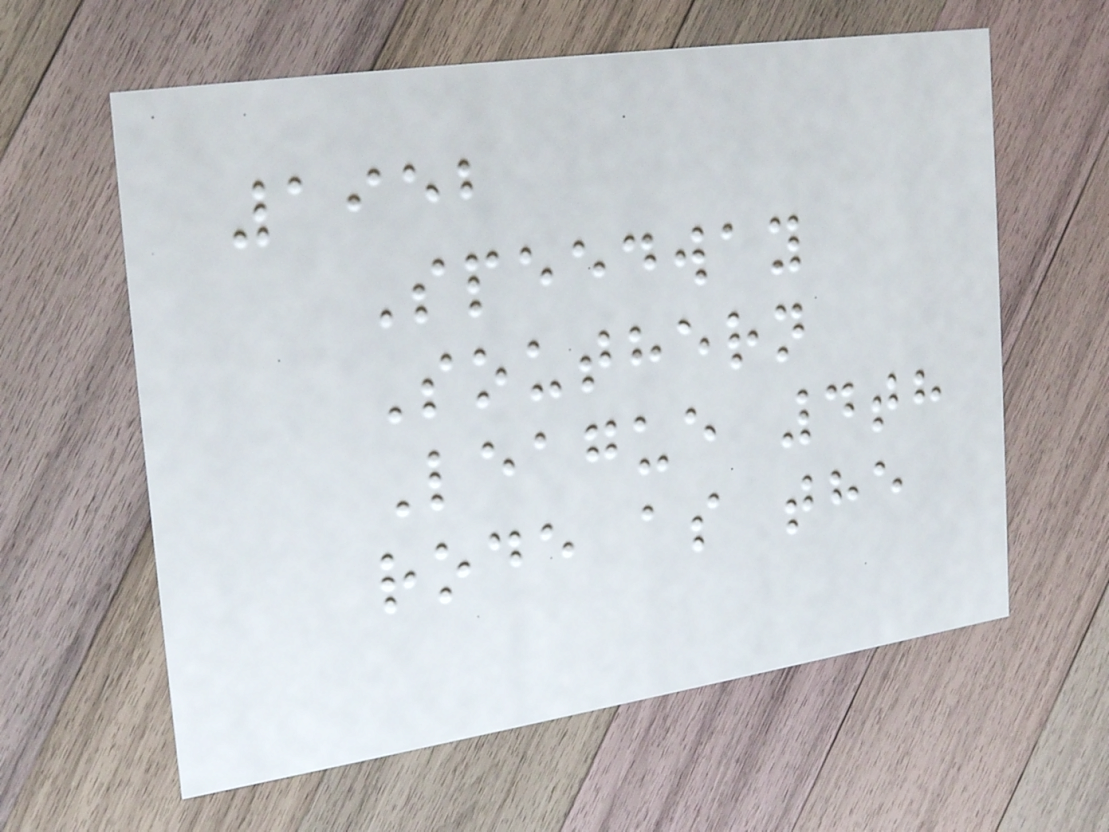1952
Speedway
Southern
League 4th
rode as the
